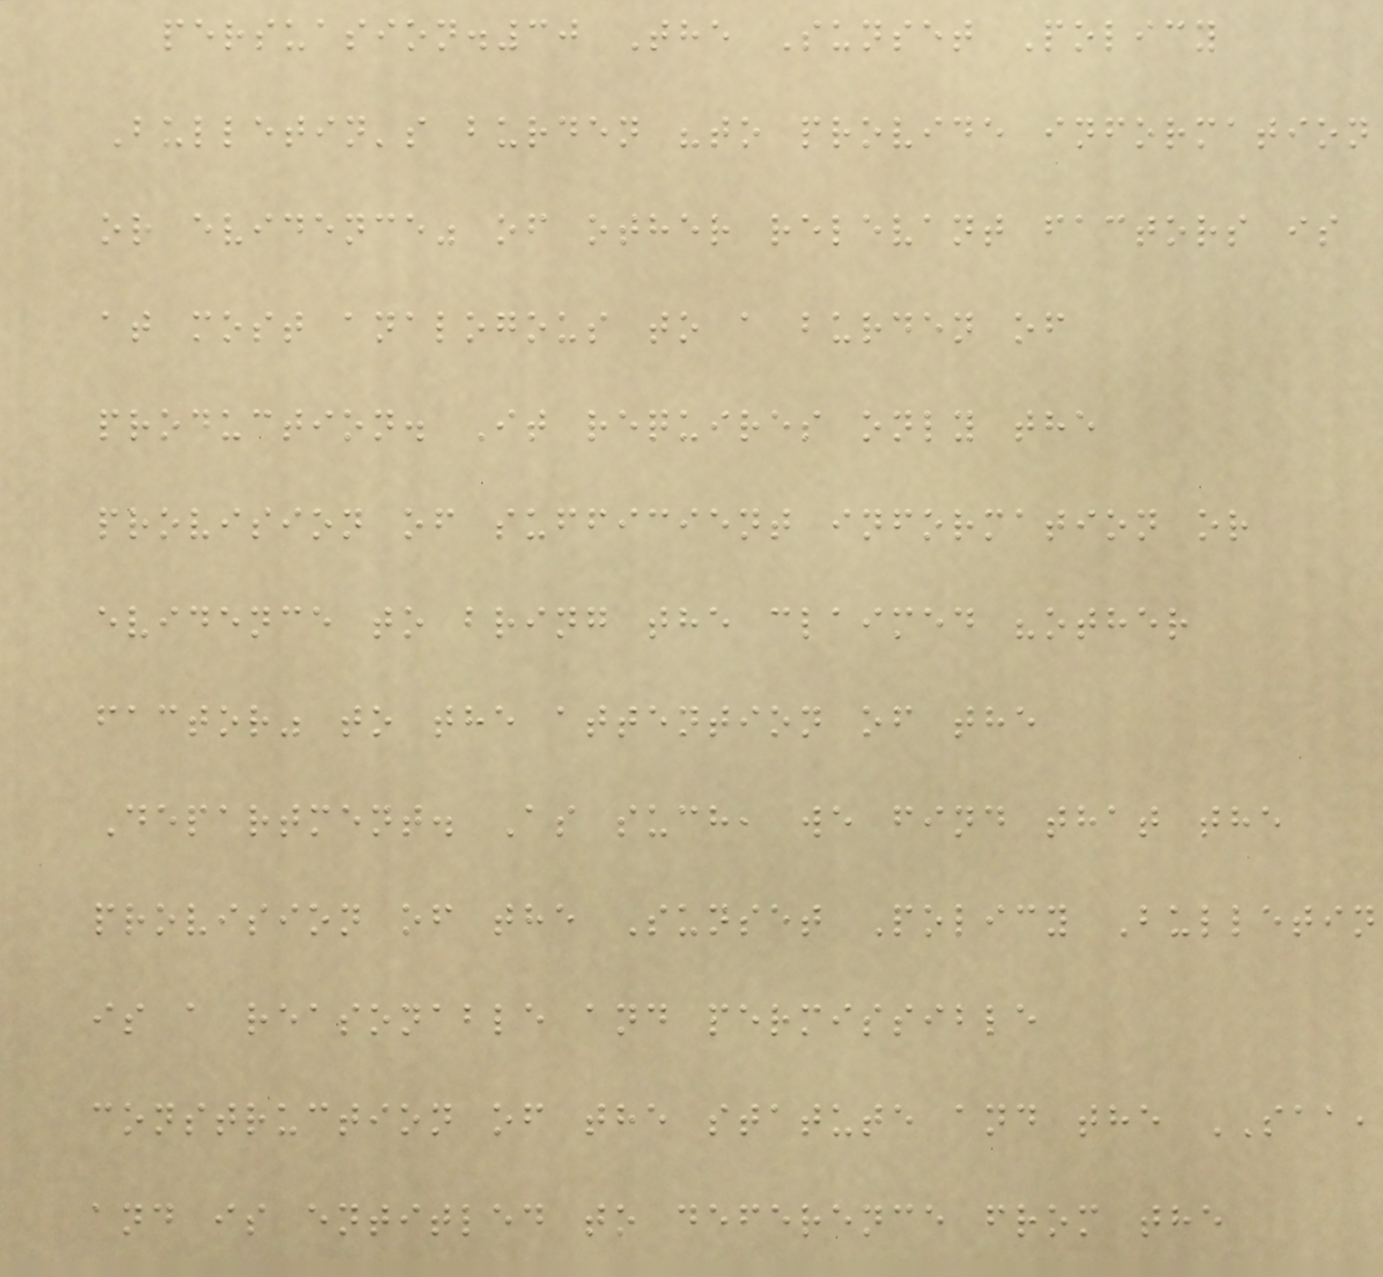persuasion.30 The Sunset Policy
Bulletin's burden "to provide information
or evidence" of other relevant factors is
at most analogous to a burden of
production. It requires only the
provision of sufficient information or
evidence to bring the claimed "other
factor" to the attention of the
Department. As such, we find that the
provision of the Sunset Policy Bulletin
is a reasonable and permissible
construction of the statute and the SAA,
and is entitled to deference from the
